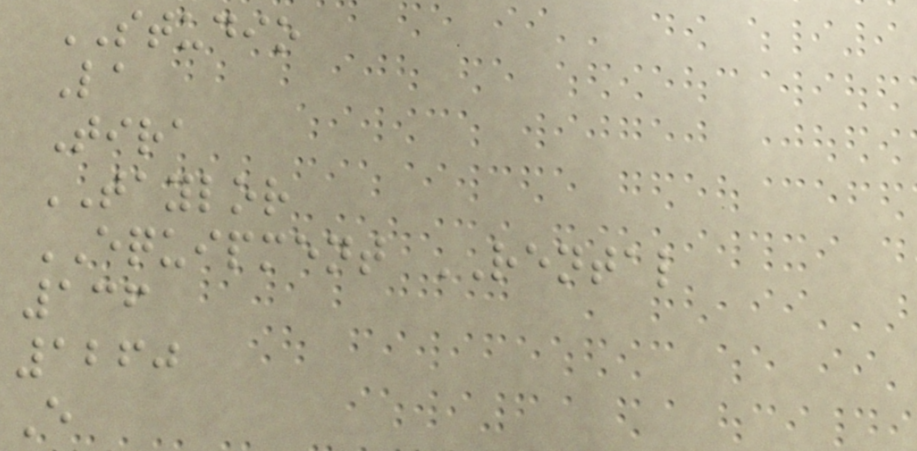STUDIO
La
Tira
TAYLOR
EQUIPMENT RENTAL
136
1260
E
